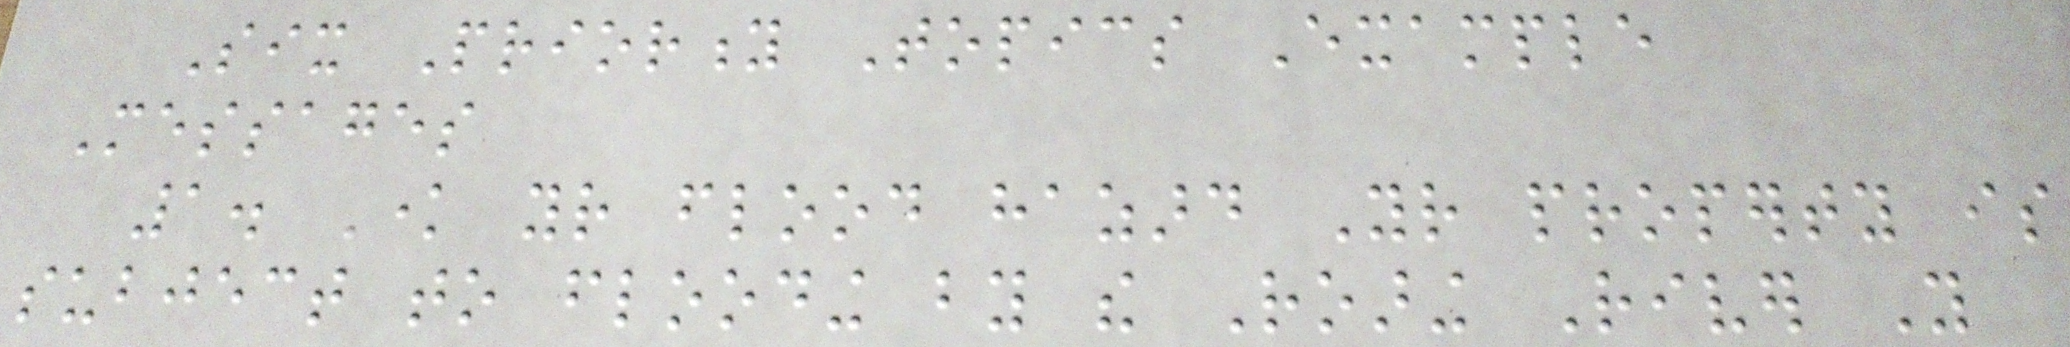Six Priority Topics Example
Messages
1. Know your flood hazard Your property is
subject to flooding by the Roaring River You
